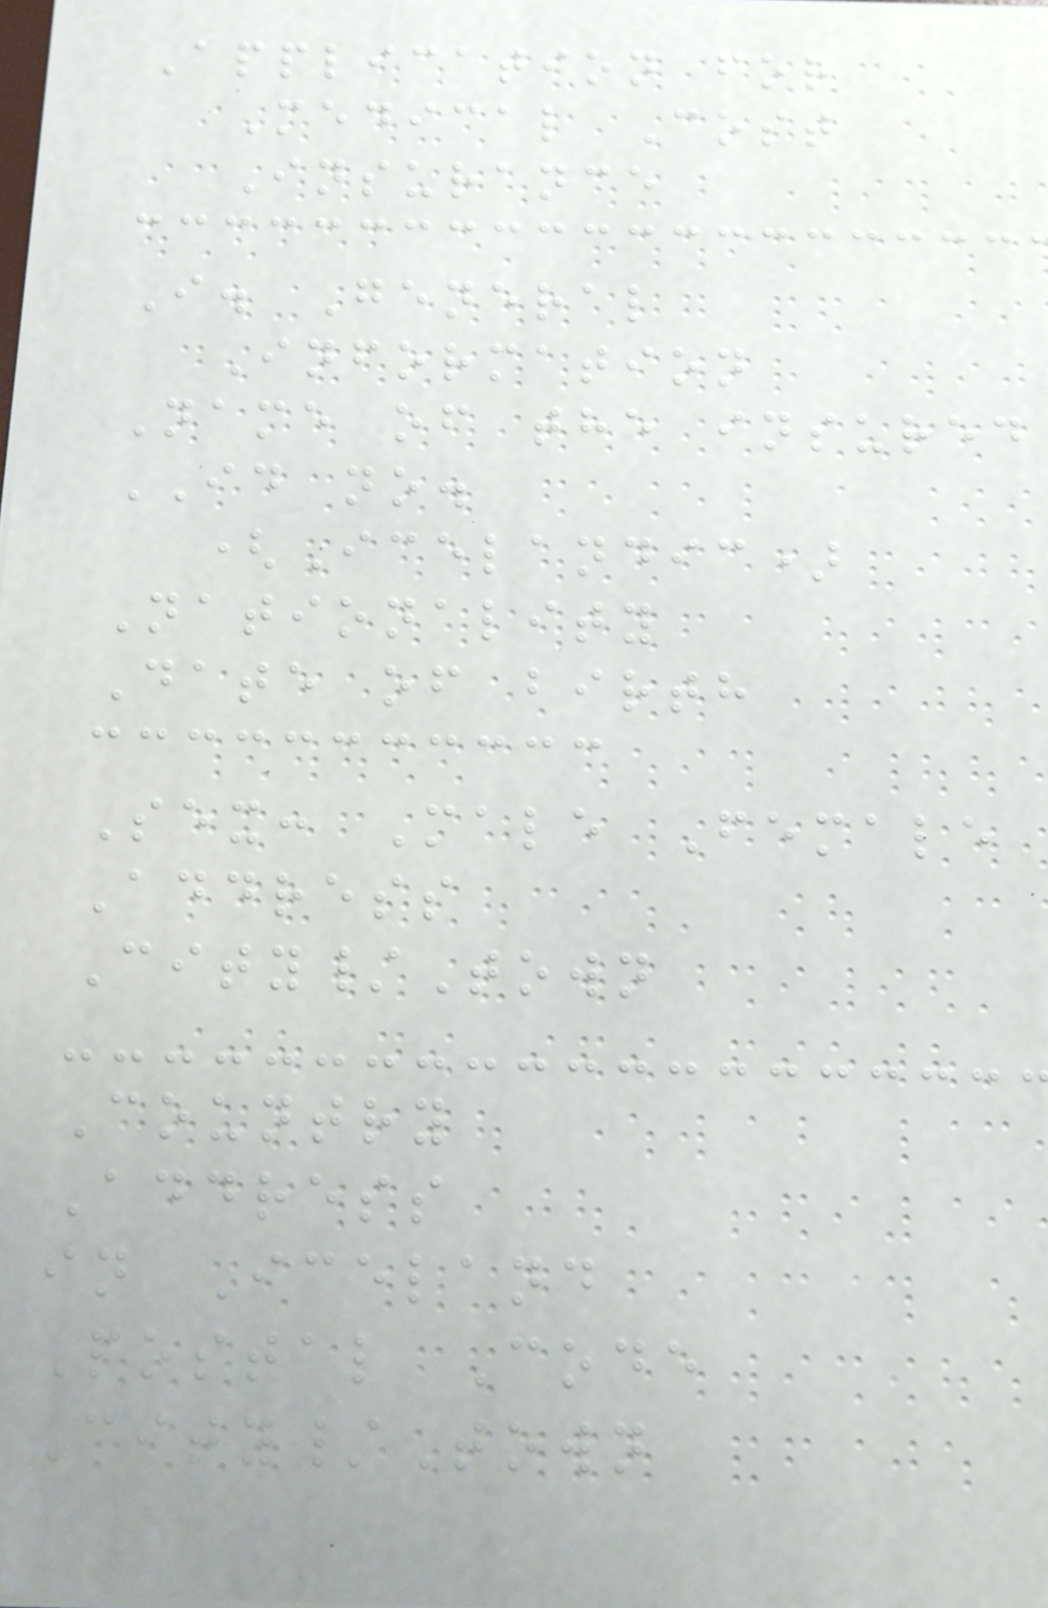Application for
Medical Cost
Insurance
I. General
Information
Name of the insured
ID no.
(Icelandic)
Nationality
Date of birth
Sex: Male Female
Address
City/Town
Country
Address
in Iceland
Postal Code
City/Town
